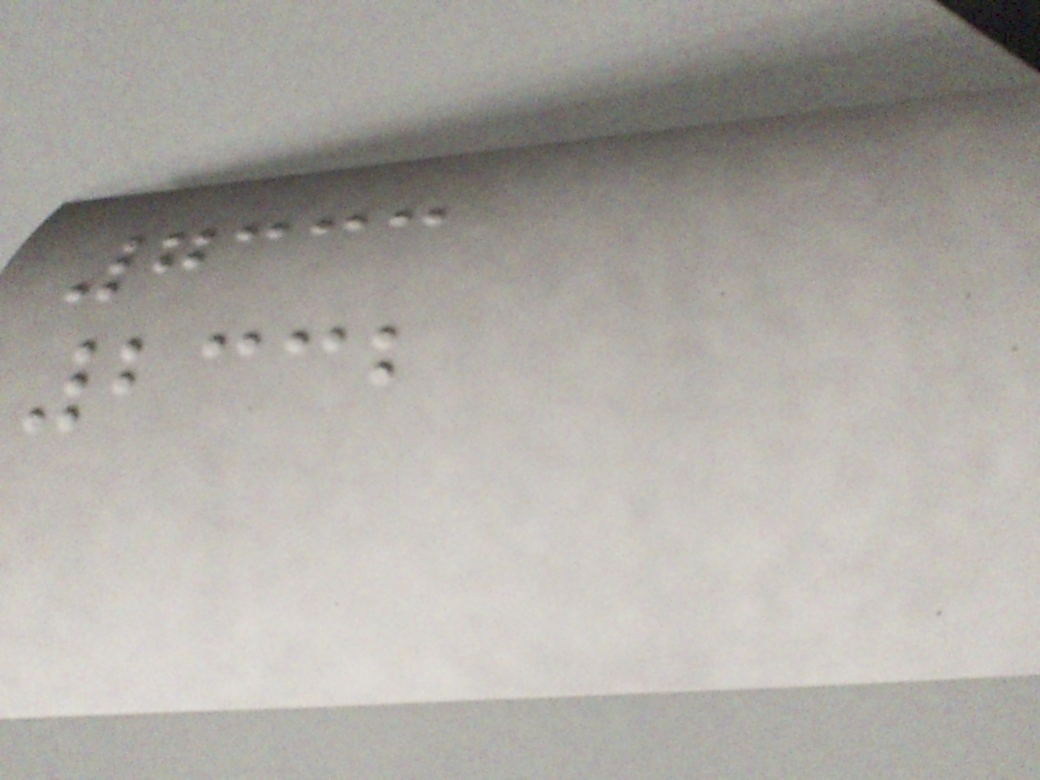7333
2332
